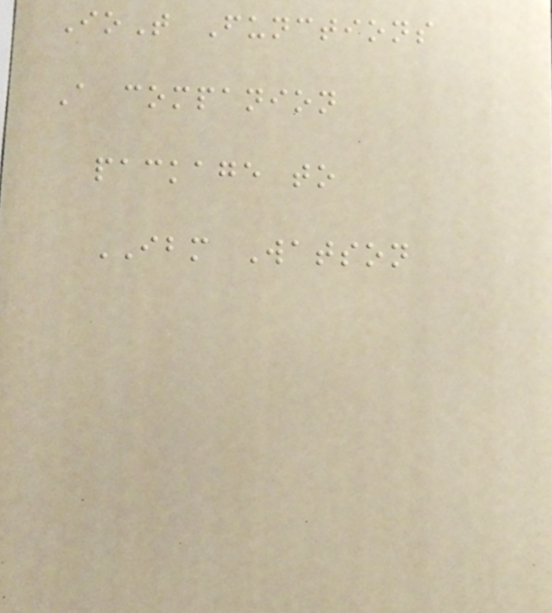IoT Functions
A companion
package to
IBM Watson
